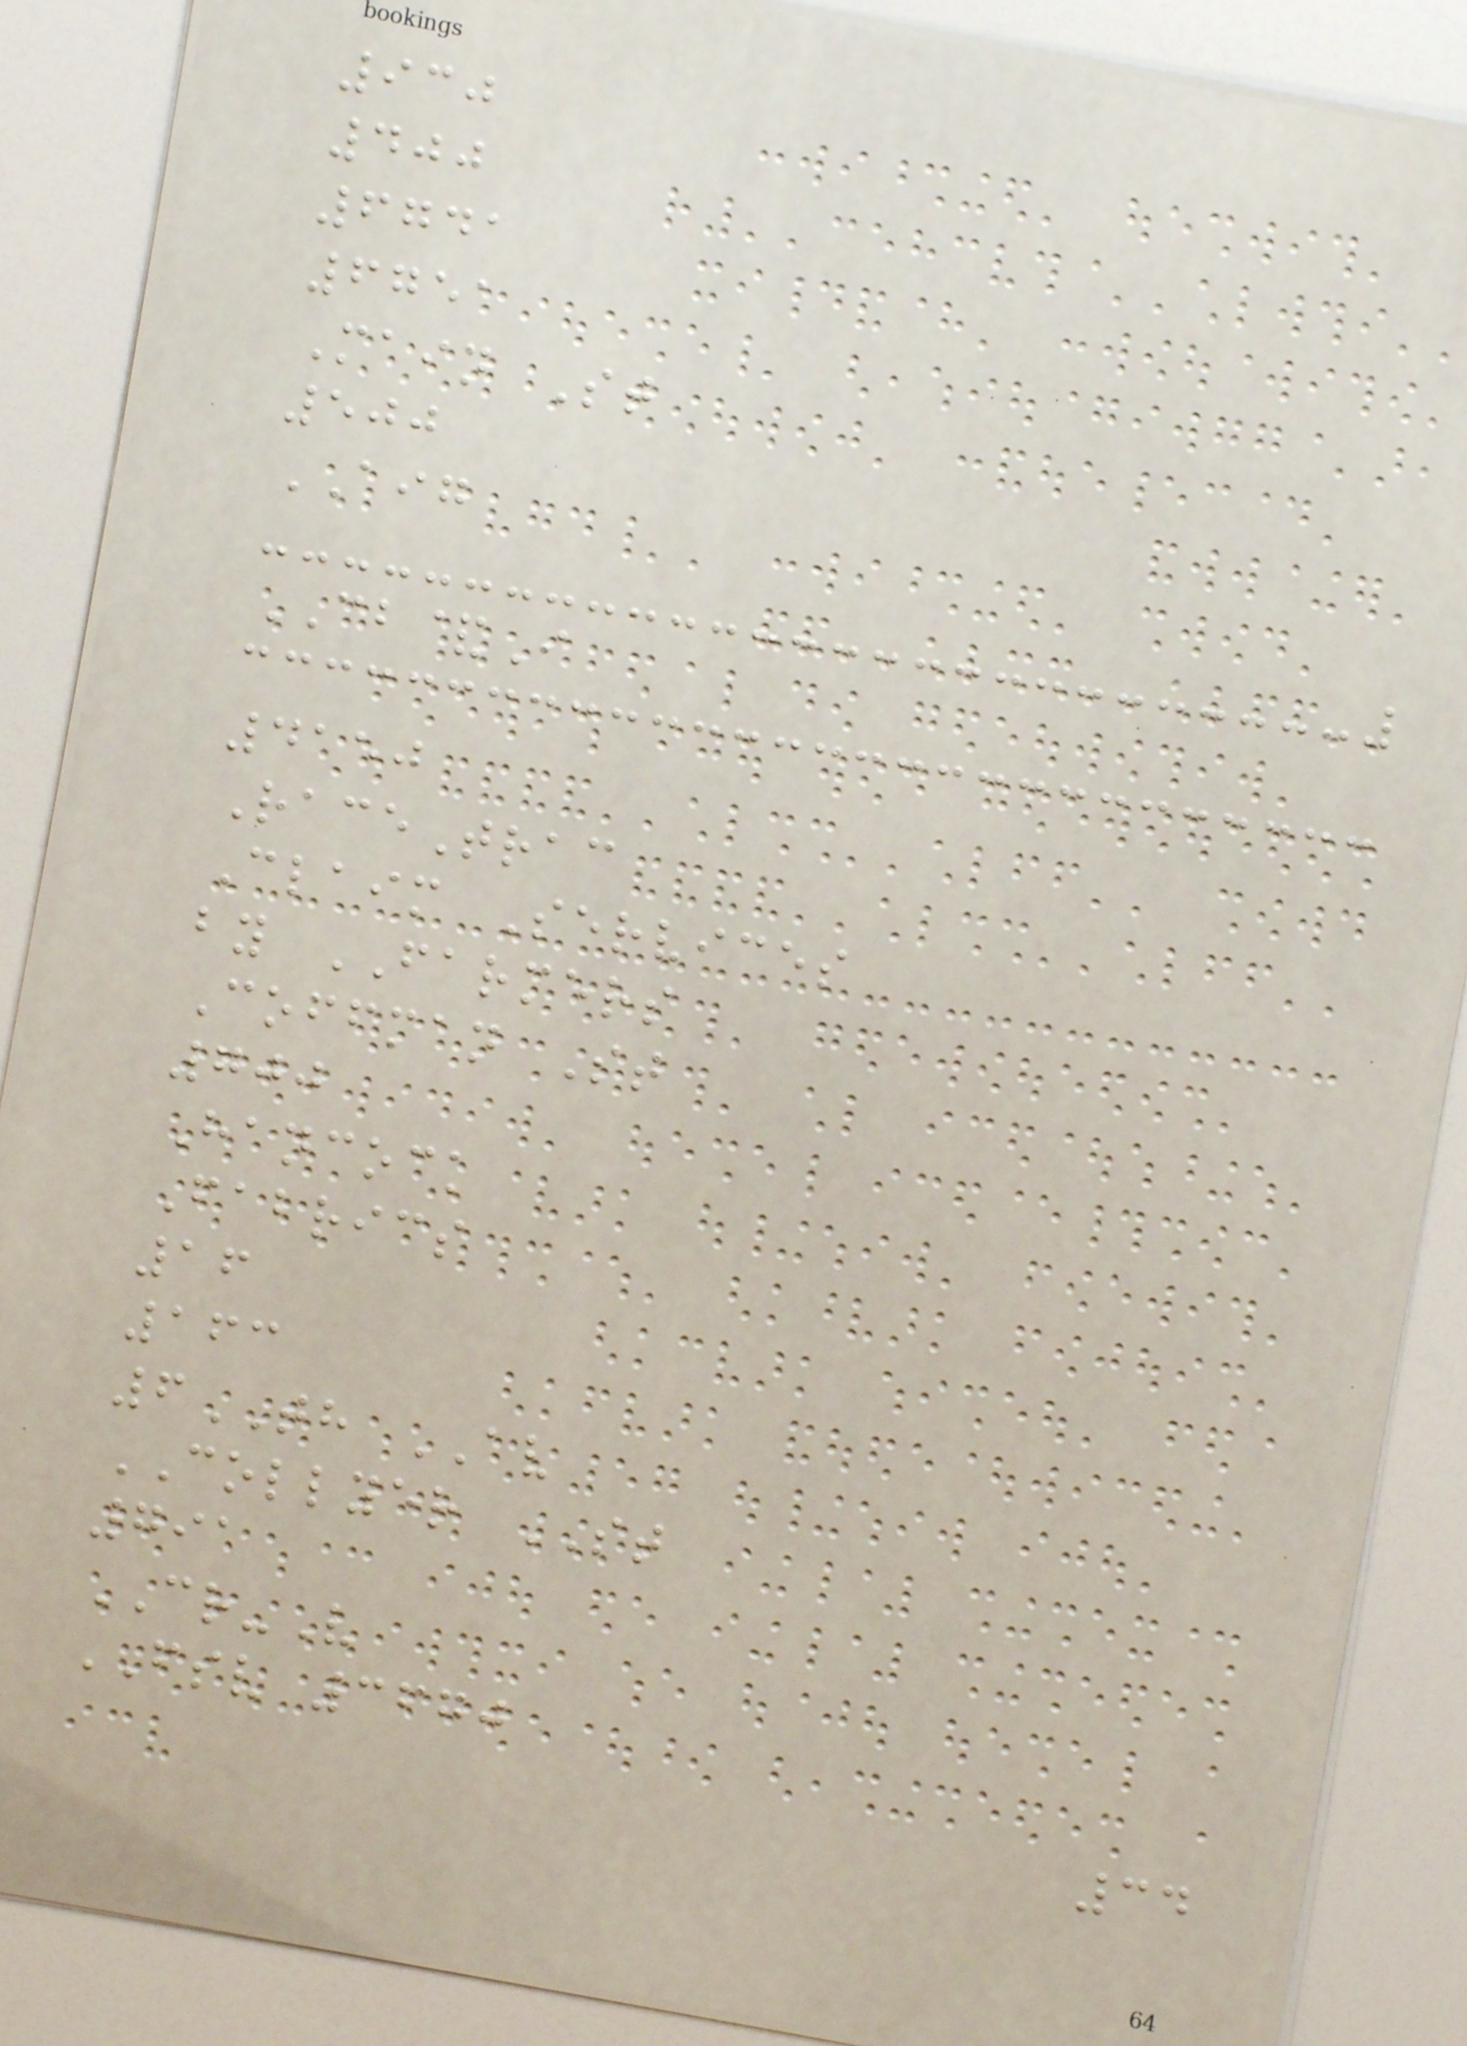930
400
6741
6751
Main St
500
AIG
CB&I
4150
RaceTrac
Claim Services
by FARMERS
Coffman St
700
Hancock
Fabrics
16
163
6TH AV
COLLYER ST
791
CR-V
FSV 3670
34
